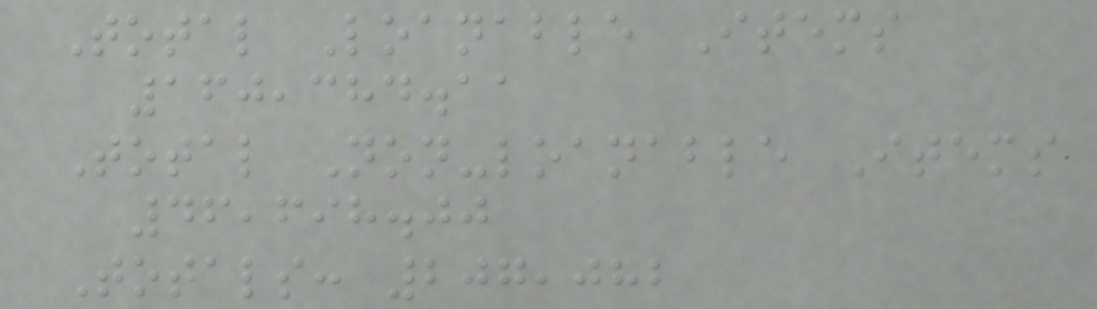Total Loanable Items
160,384.11
Total Non-loanable Items
46,698.00
Totals: 207,082
